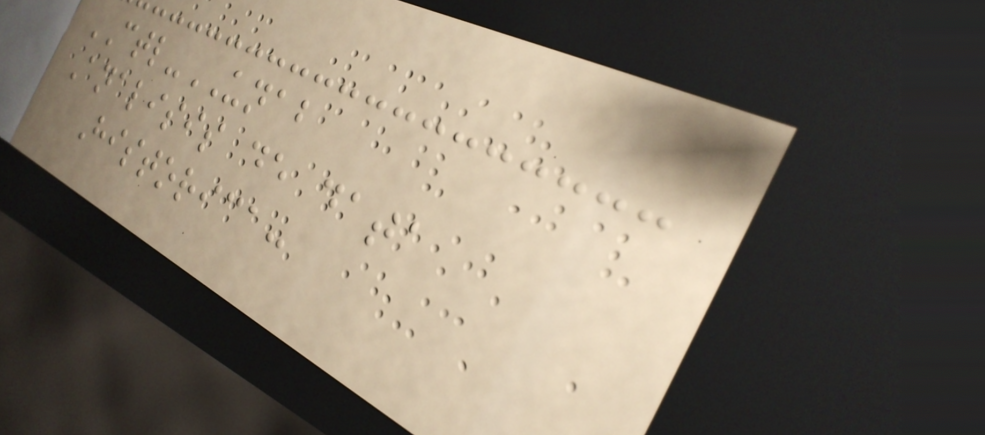CTL-UNAB
Analisis de data
Historica:
